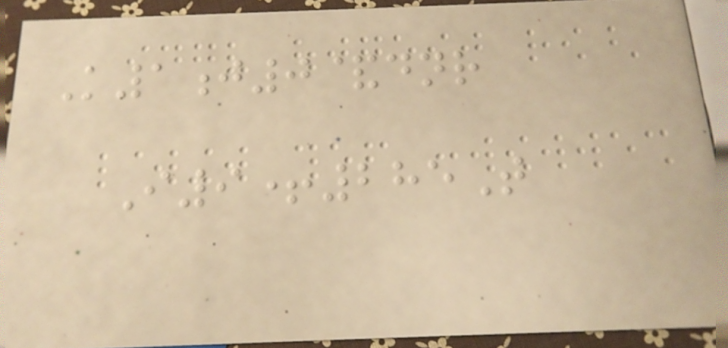K1j0&dnr
I9+285T
